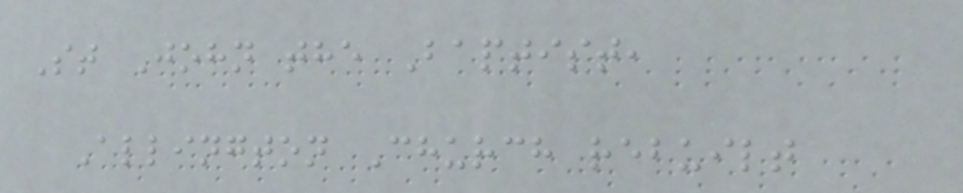St John the Baptist,
Allington Church rebuilt
